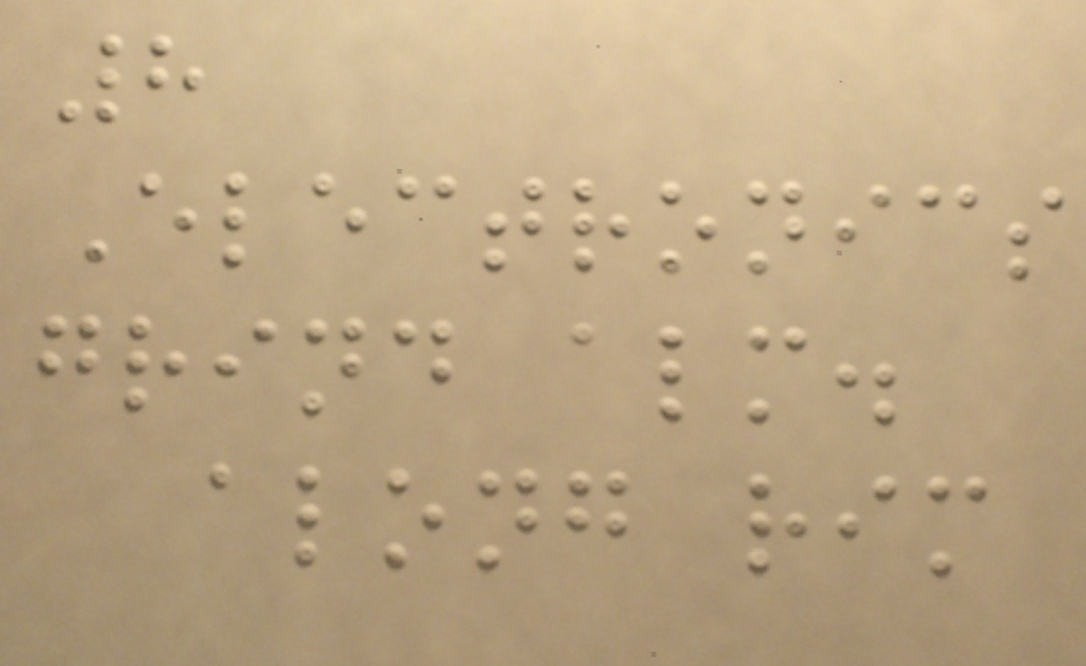8
Electronics
grind alm.
along rim
